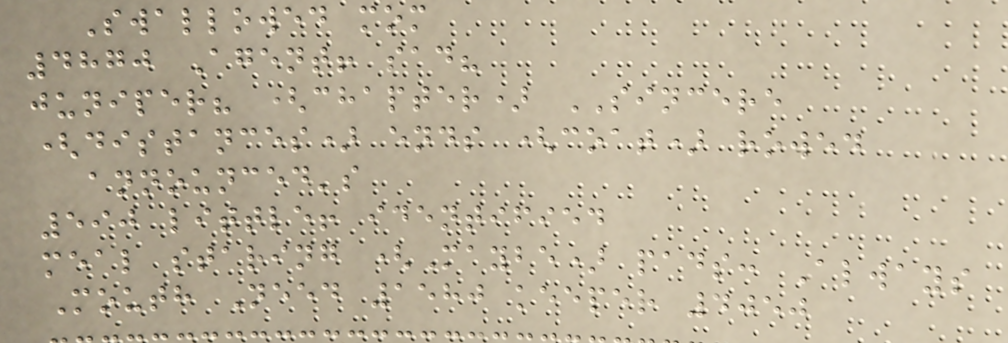Swallowed mom
4870 Agent! sad?
juniper? (chapter) SINCERE
(distances) ends (coat) rowed
announced's
590 little! identified
meal staring (Maybe) pads: Always
Mouth Need 1580 keeper 4050
